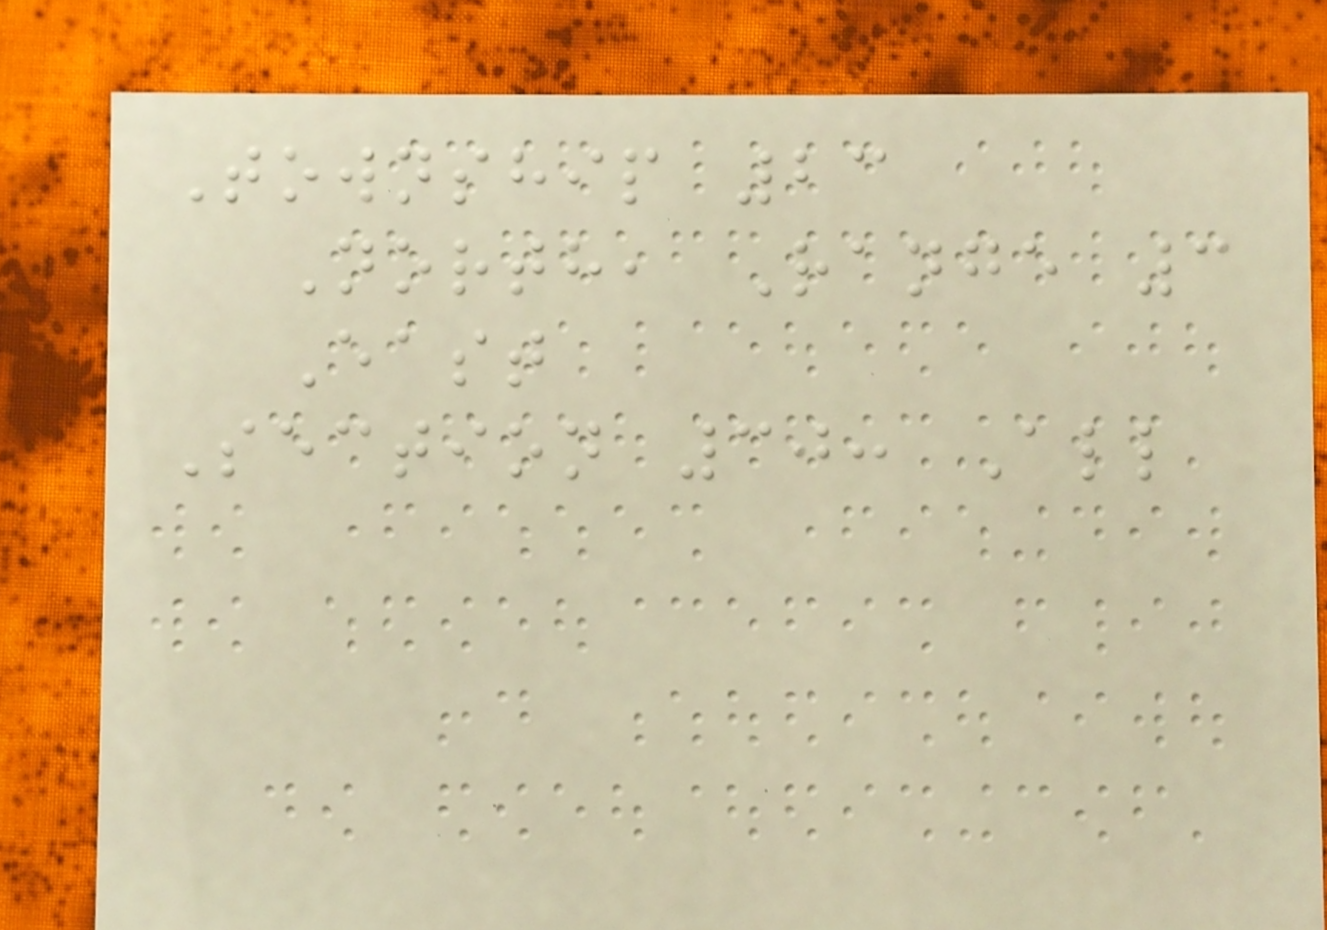Township 23
North, Range 3
East
Section 30: All
